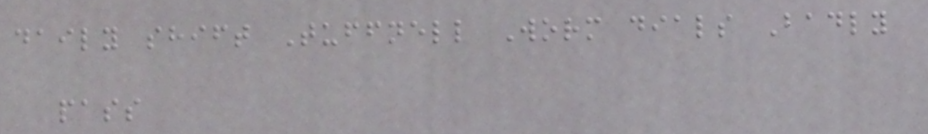daily shift Tuffnell Worm dials Badly
pass
